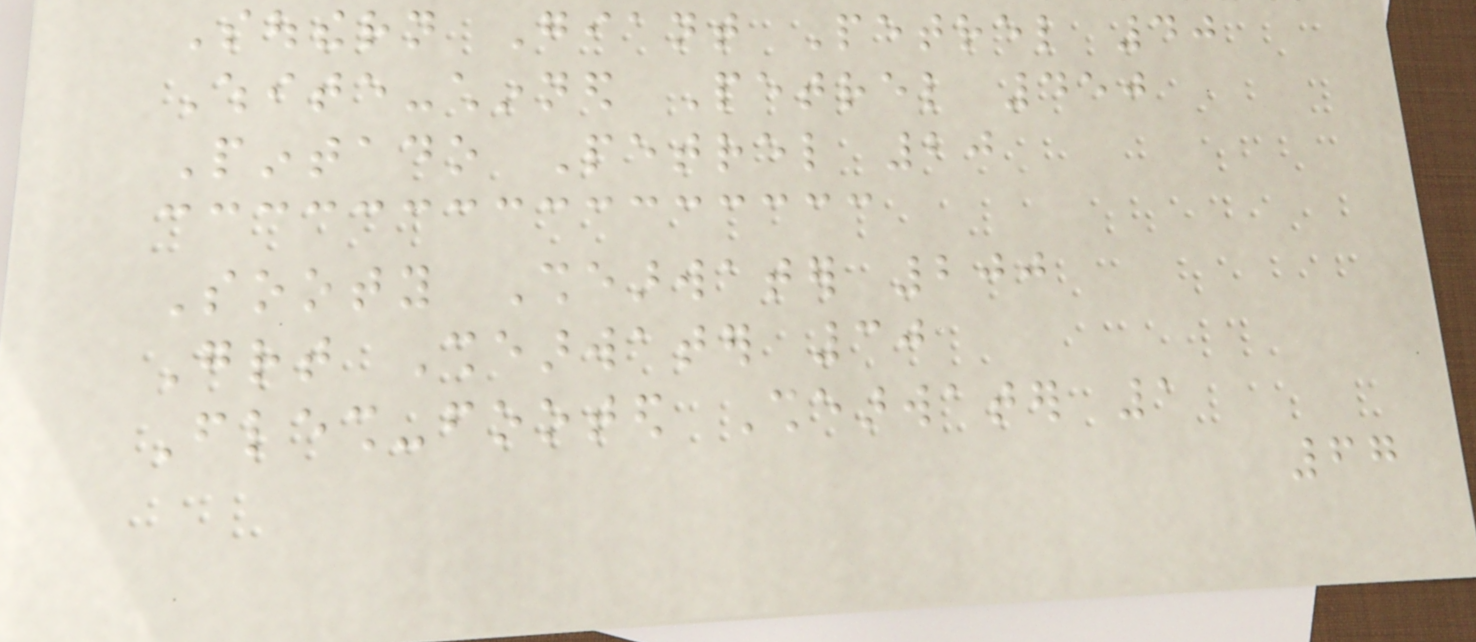Southern Giant Petrel 40
White-chinned Petrel 450
Pintado Petrel 20
Sooty Shearwater 200
Great Shearwater 30
Flesh-footed Shearwater 1
67
